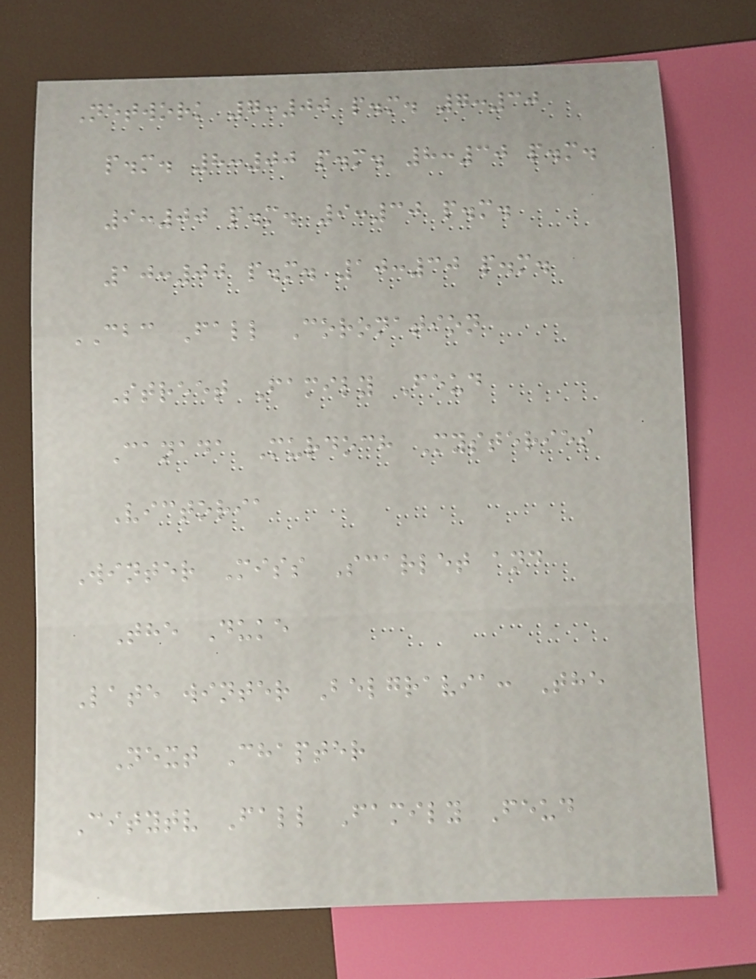Network 7:00 p.m. 7:30
p.m. 8:00 p.m. 8:30 p.m.
9:00 p.m. 9:30 p.m.
10:00 p.m. 10:30 p.m.
CBC Fall Coronation
Street Family Feud
Canada Murdoch Mysteries
Victoria
Winter Miss Scarlet and
The Duke
Late winter Belgravia: The
Next Chapter
Citytv Fall Family Feud
